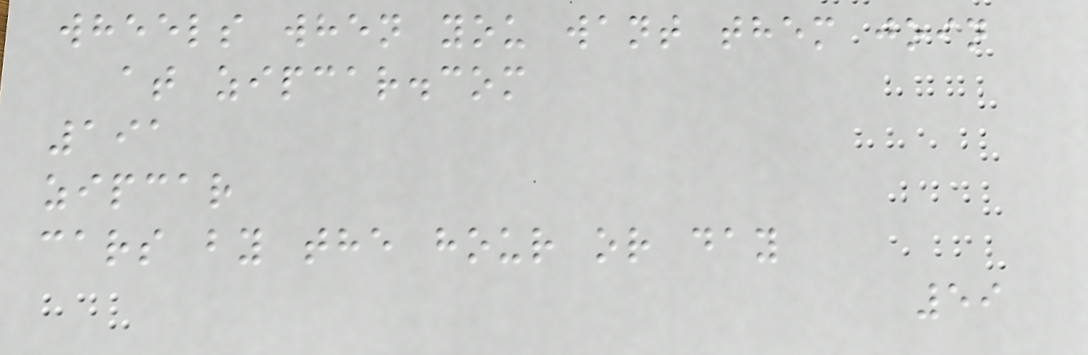wheels when you want them join
at zipcar.com
191
zipcar
cars by the hour or day
59
